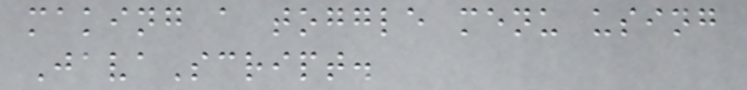making a toggle menu using
JavaScript.
